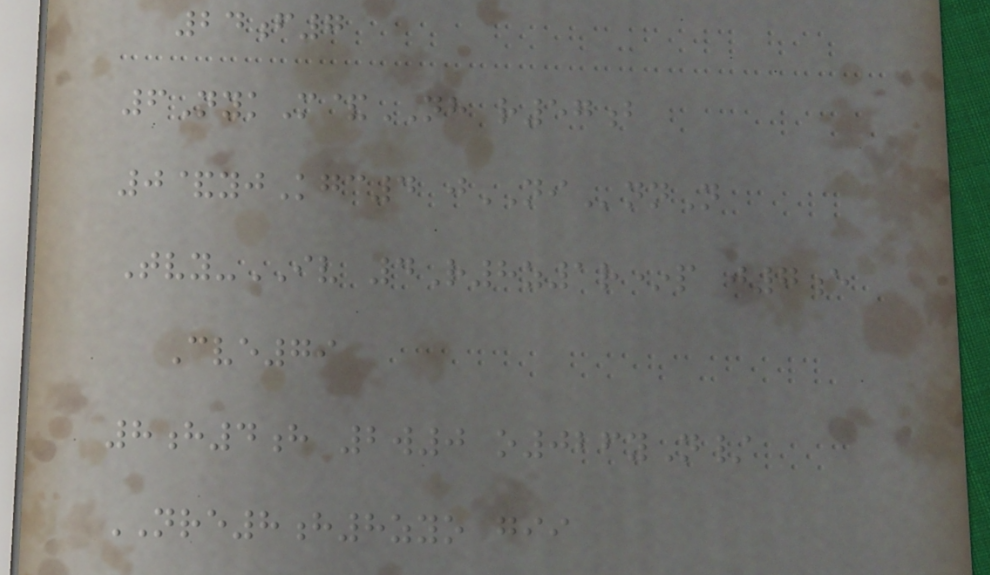24f7
6NykM&NH r57b
0&yjKgc4 jNInnN
Tvy-IV 4R8z1r*p j7e
Cve79
8h4h 2w0 o026yN/
NRE8h8zyo gii
